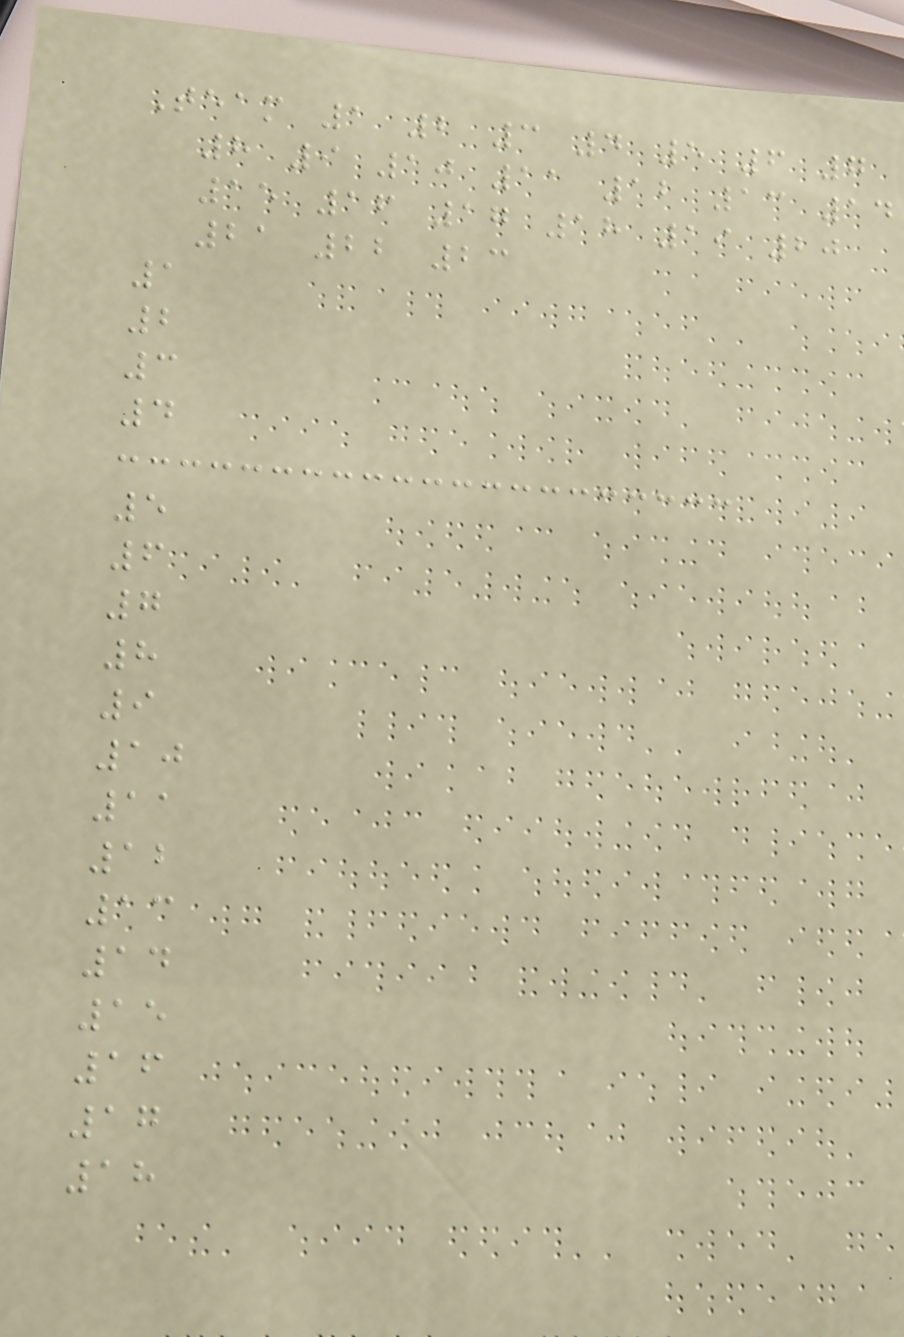Team 1 2 3 4 5 6 7
8 9 10 11 12 13 14
15 16 17 18 19 20
21 22 23
1
2
3
4
5
6
7
8
9
10
11
12
13
14
15
16
17
18
